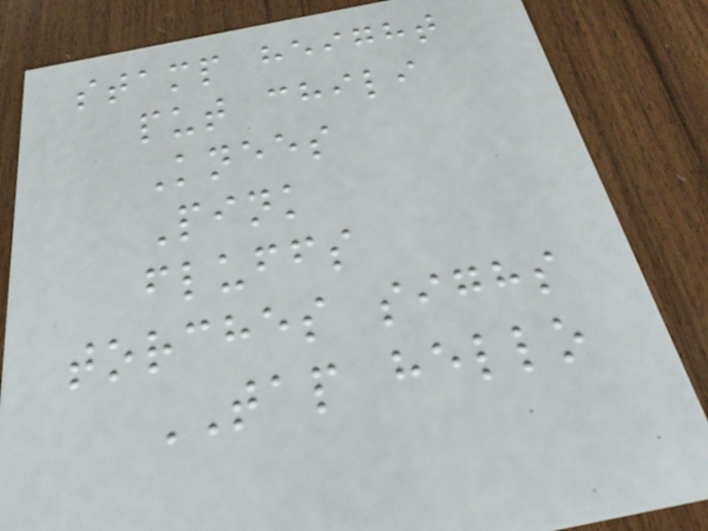stamp height
put chili
Knees
Pink
fluffs
torches sighs
TAP hello
